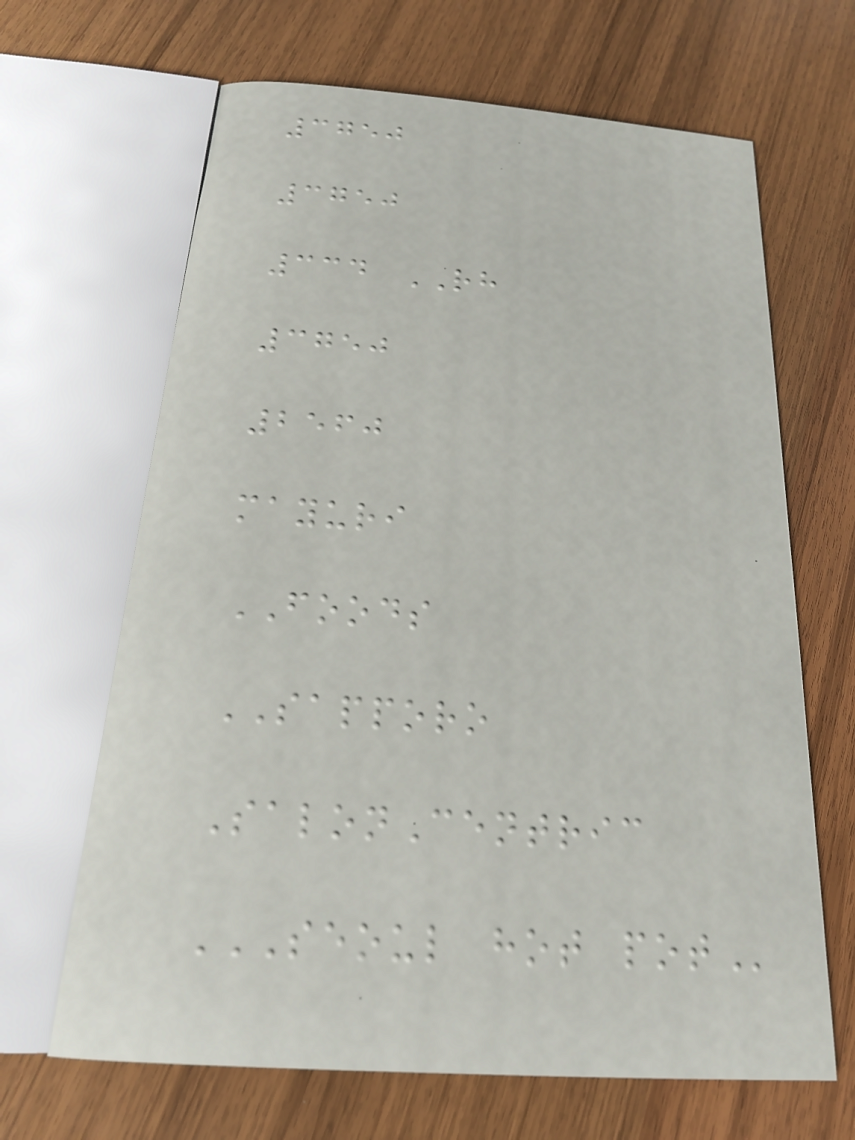3750
3750
334 RH
3750
2560
mayuri
FOODS
SAPPORO
SalonCentric
SEOUL HOT POT
